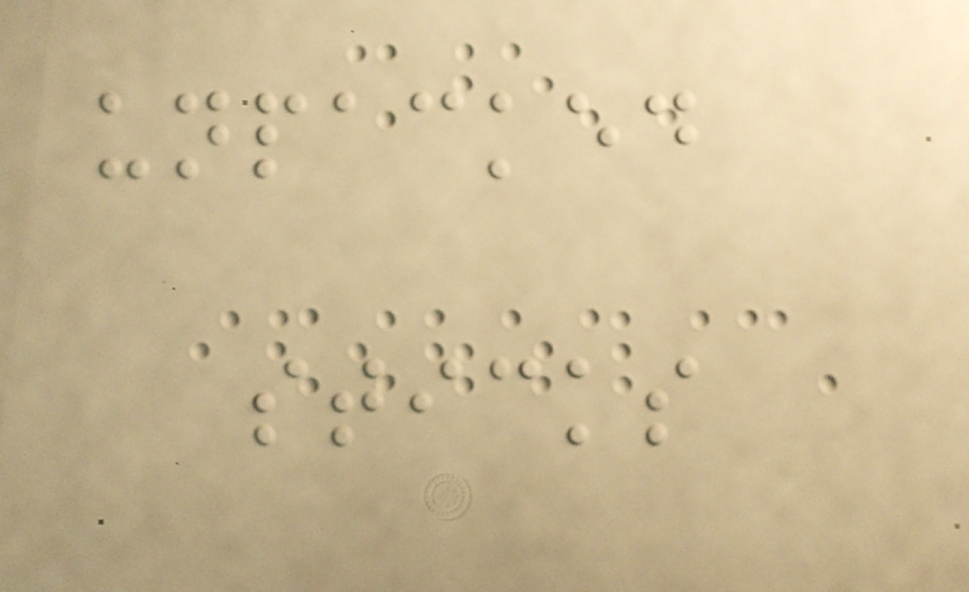unpacked
sticks
